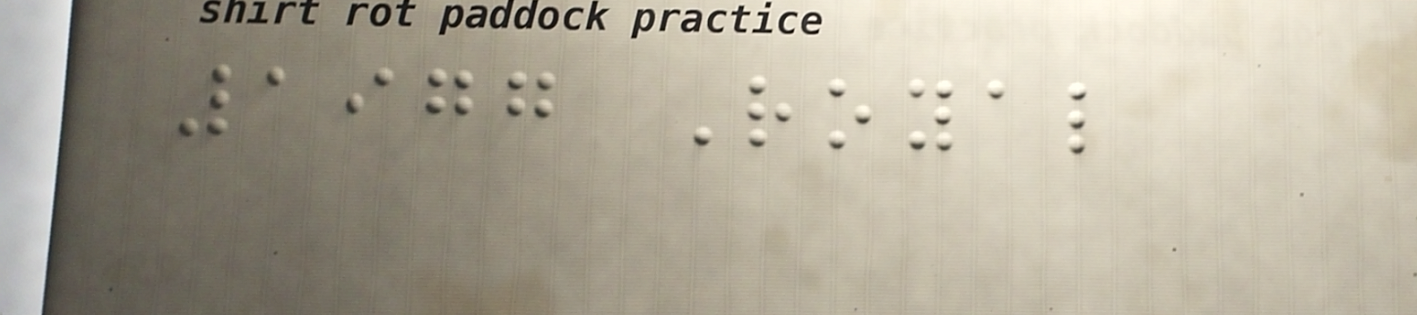1977 Royal
